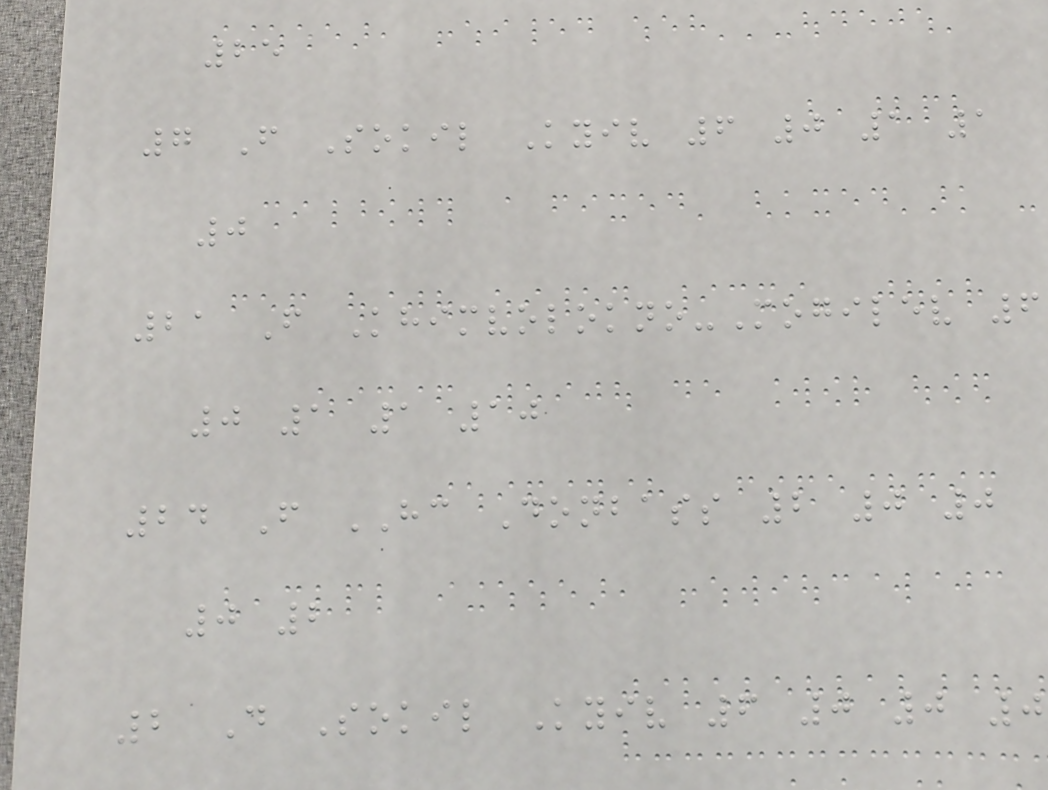25
7 F Sokil Kyiv 6 0 1 1
0
21 F Khimvolokno-Mogilev 6
0 1 1 10
24 F HC Donbass 2 0 0
0 2
2 D Sokil Kyiv 6 0 0 0
